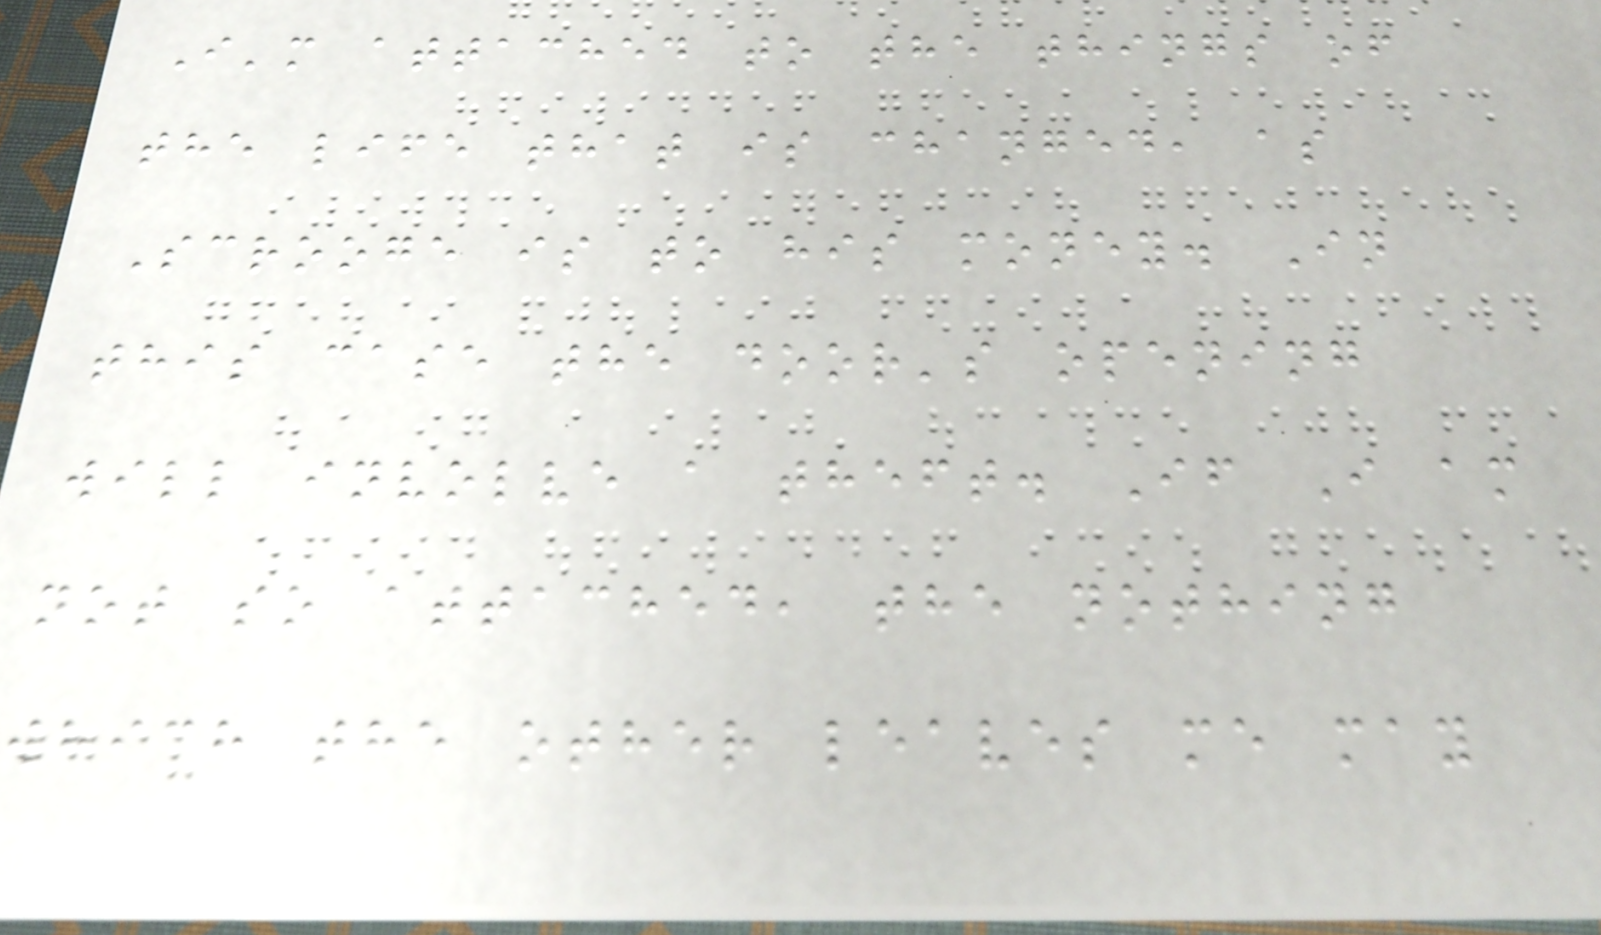I'm attached to the things of
the life that is changed, as
Scrooge is to his money. In
this case the door's opening
will involve a theft. If I am
not so attached, the nothing
which the other leaves me may
